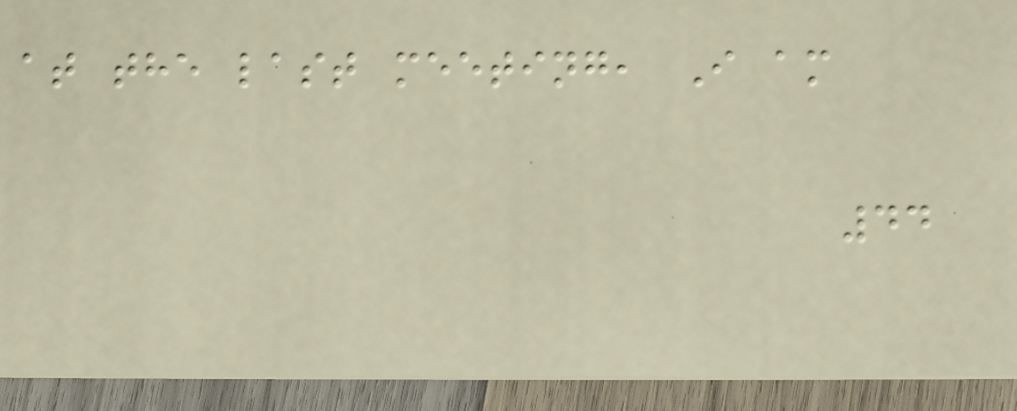at the last meeting, I am
44
